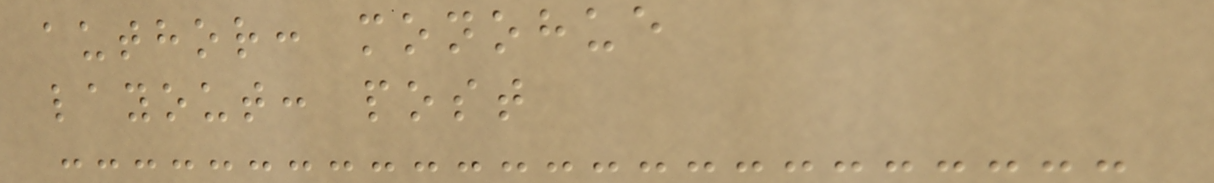author: monohue
layout: post
